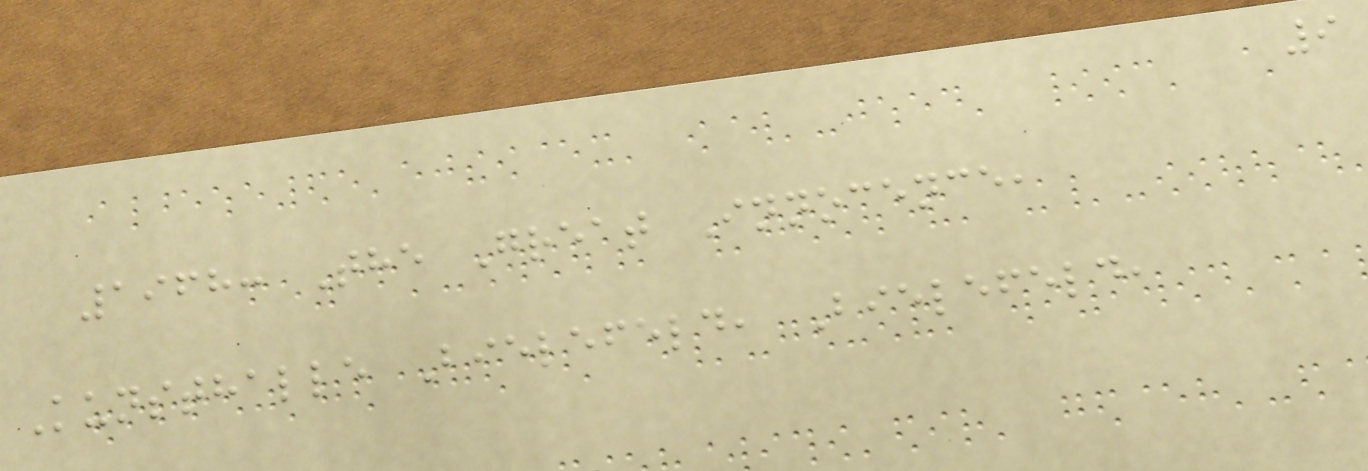9
1968: The Great Innocence,
Kunsthalle Bielefeld, Bielefeld,
